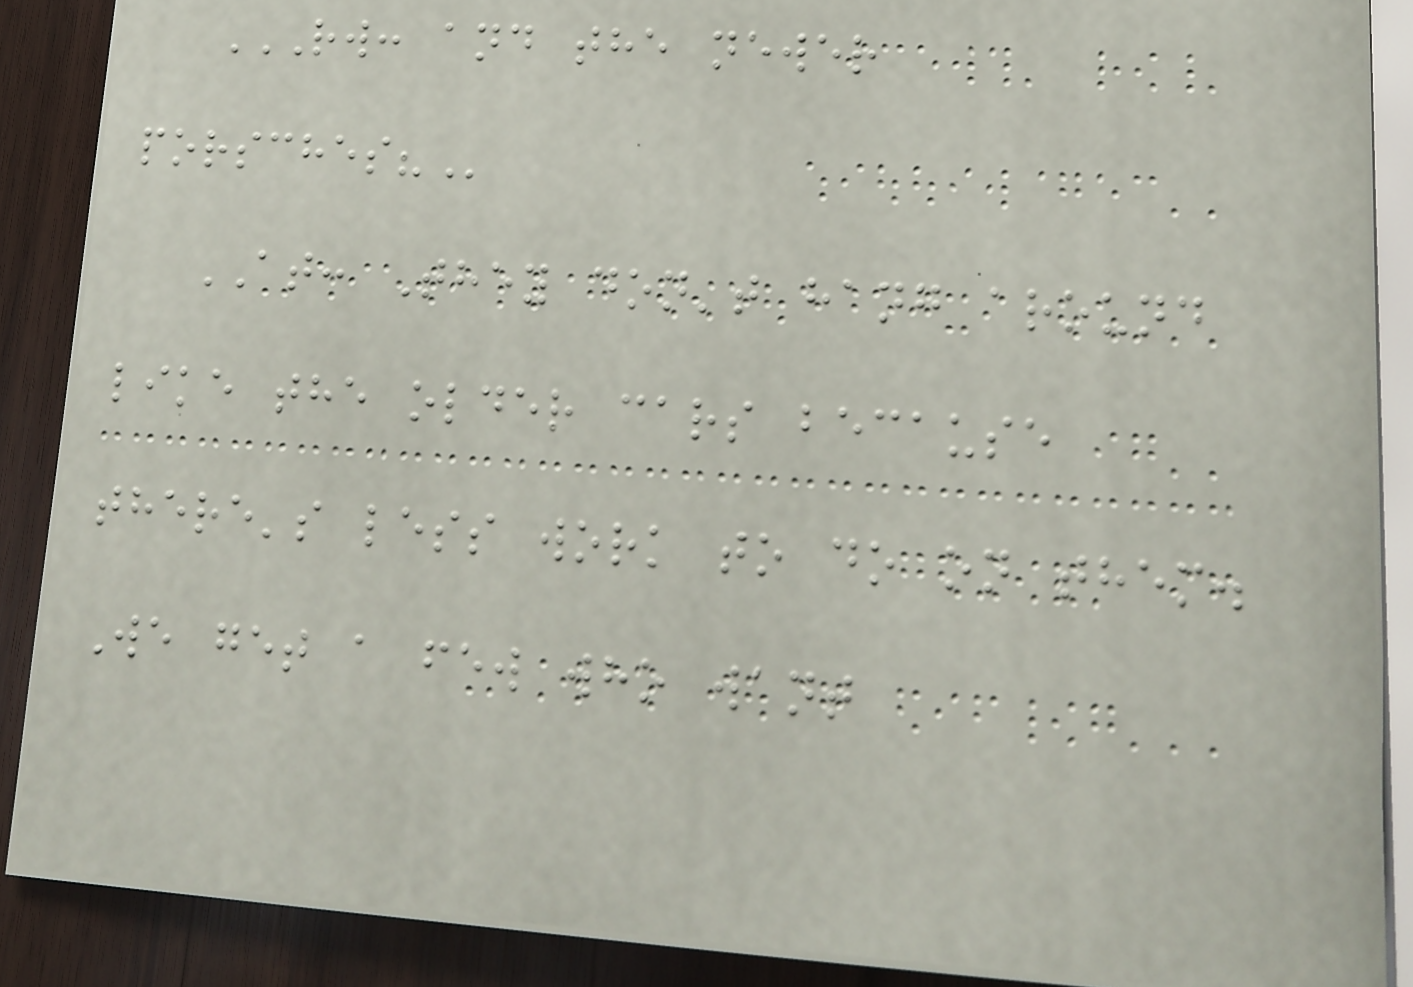RW: AND THE NEWER
PORSCHES?
AT: They don't hang around
like the older cars because
there's less work to do on them.
We get a few who want
